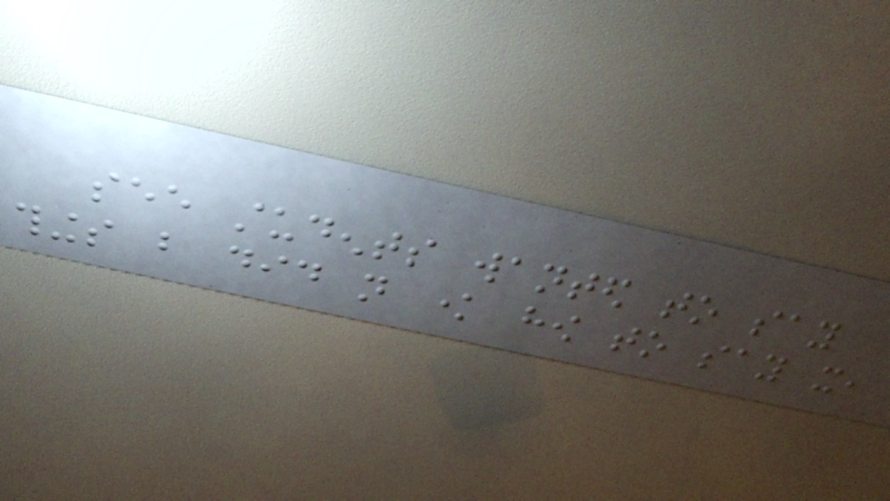see students wanted to say
things but did not know how to say it,
